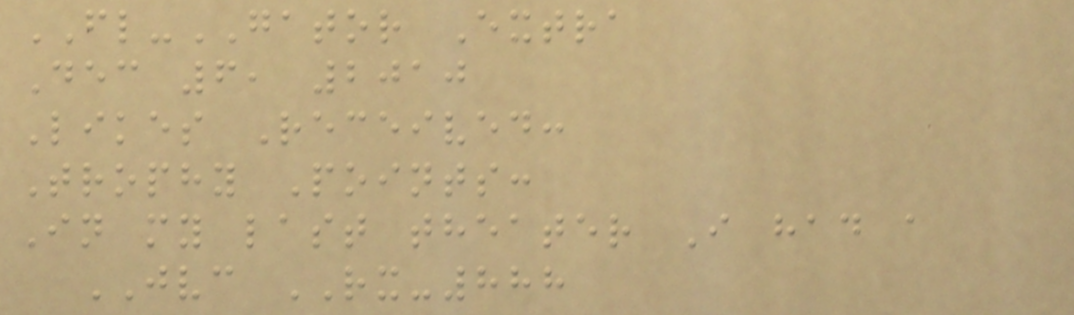FL-GATOR Extra
Dec 6, 2010
Likes Received:
Trophy Points:
In my last theater I had a
JVC RX-888
